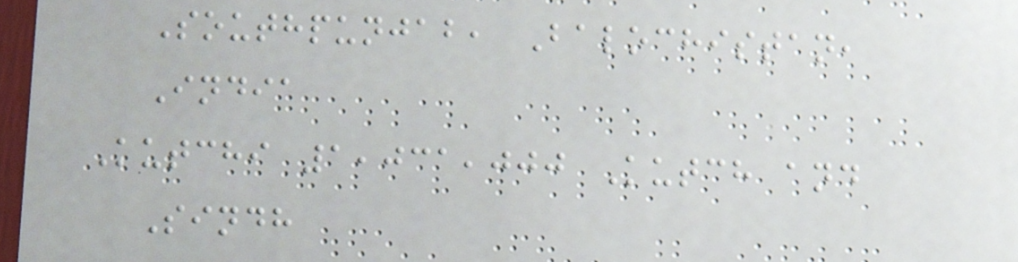Southpunjab, Balochistan,
India
Kutchi 1,031,000 Kutch and
Sindh
